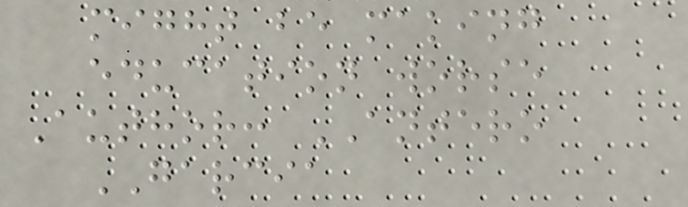might be making
education worse
Author: ANTERO
GARCIA
